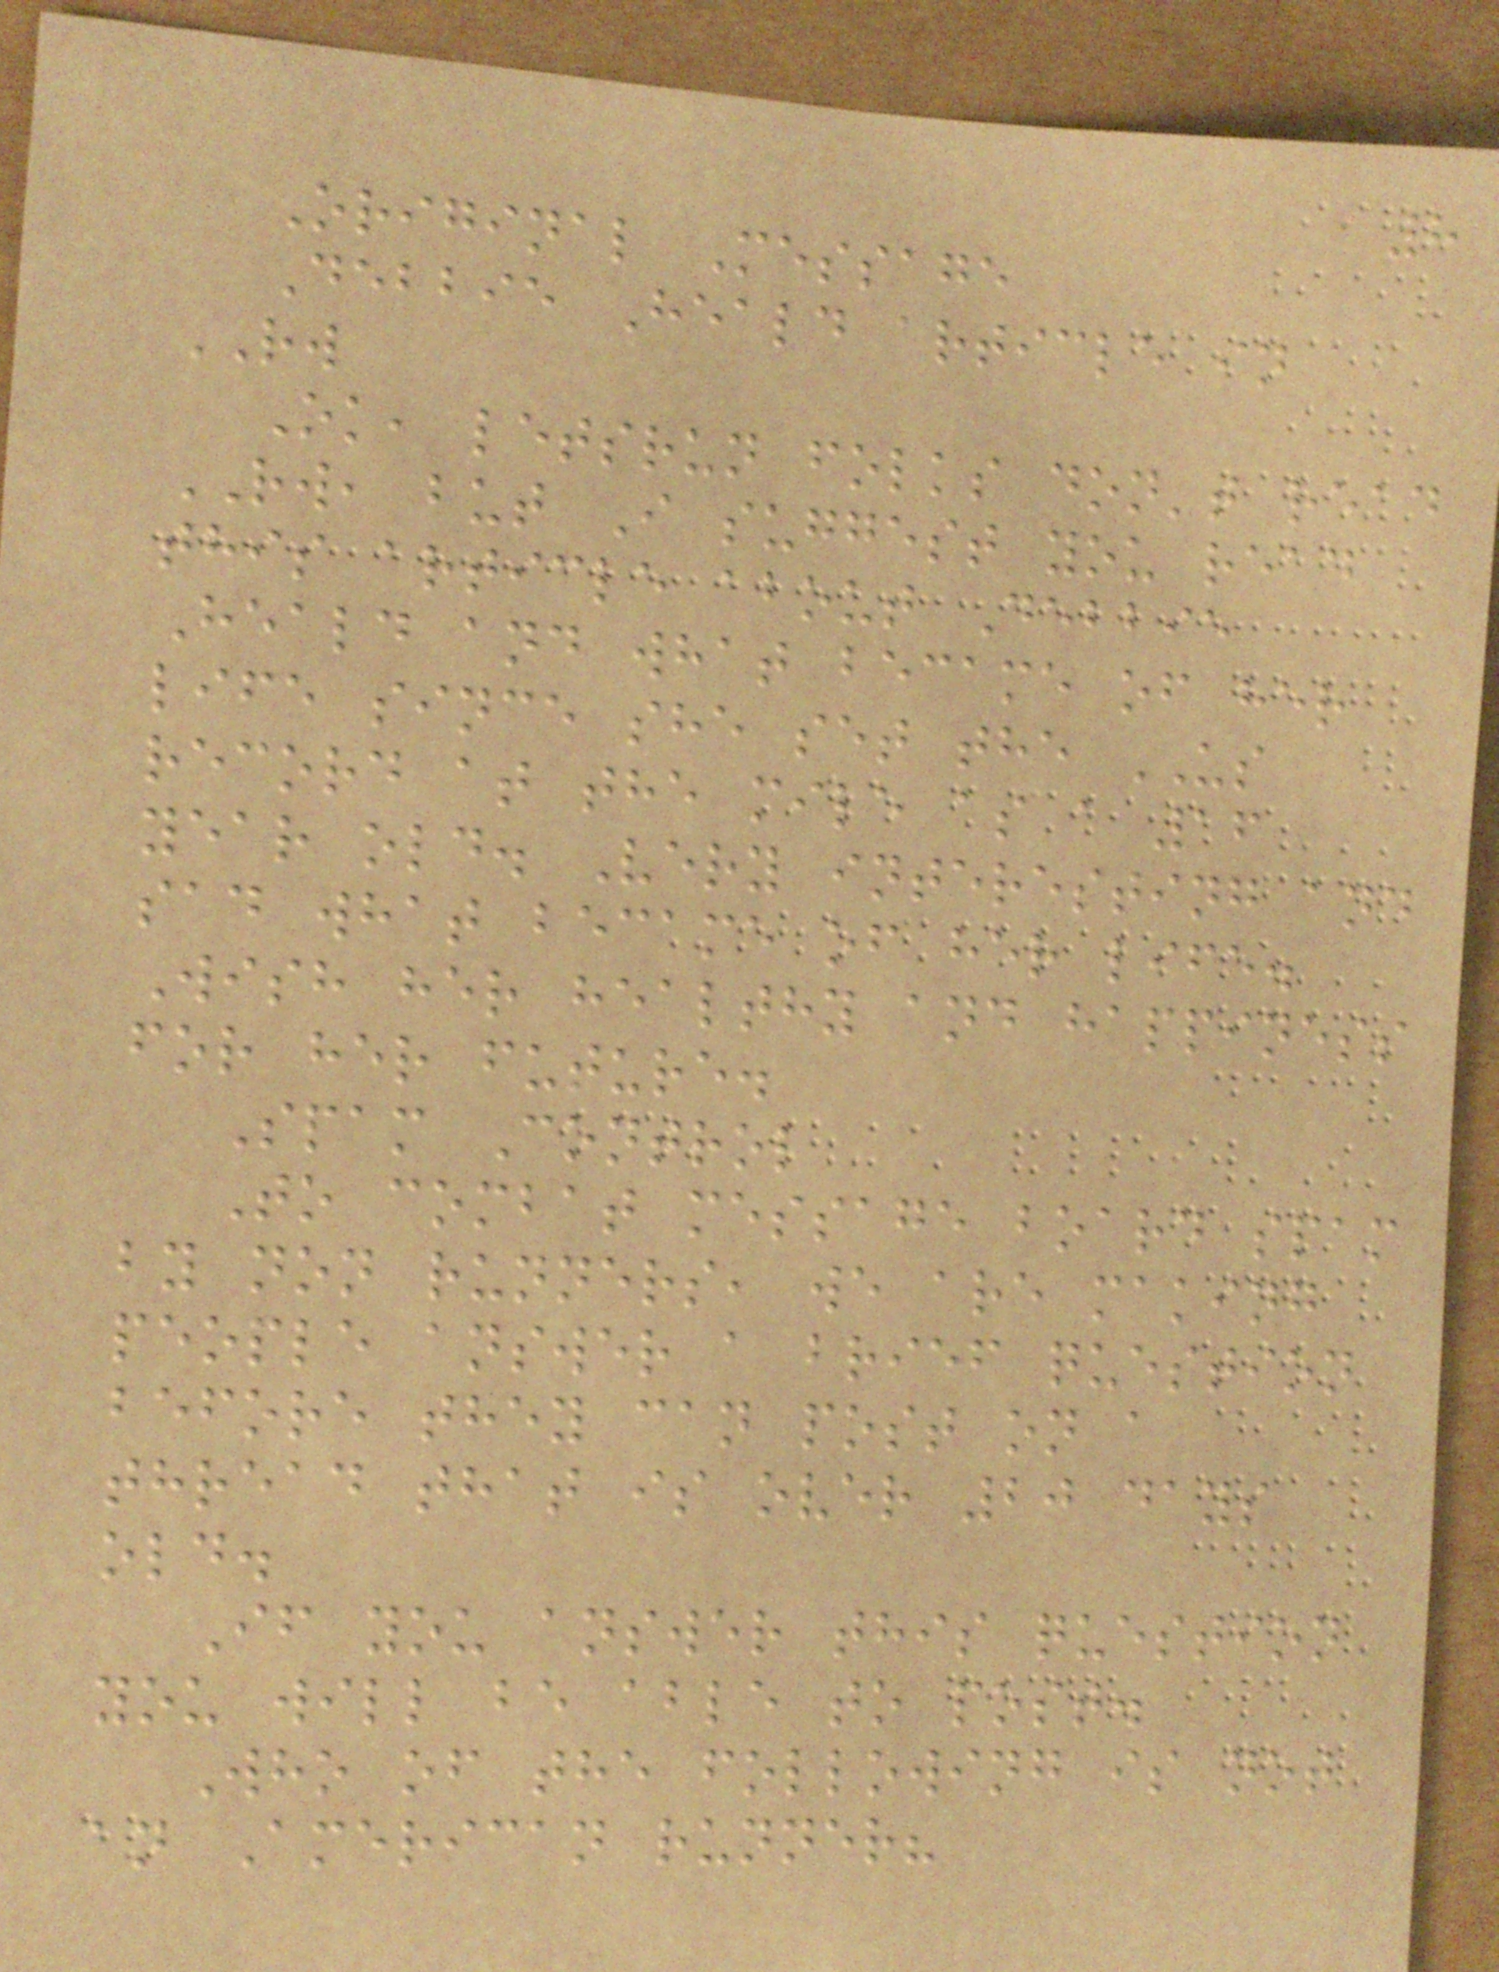8
Original Message
Debbie Heald article in
RW
Ok, letsrun folks don't read
RW, but I suggest you read
this article about Debbie
Heald and what became of her
life since she set the US
record at the mile as a 16
year old. Very interesting and
sad what became of her life.
Wish her healthy and happiness
for her future.
Spam Control
To combat message board spam
by non runners, we are making
people answer a brief question
before they can post on a
thread that is over 20 days
old.
If you answer this question
you will be able to post.
Who of the following is not
an American runner?
